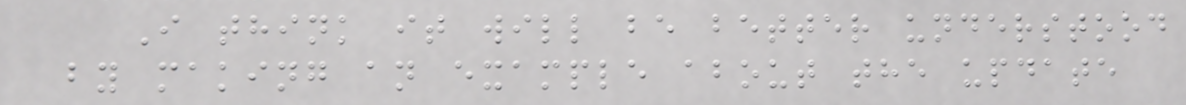I think it will be better understood
by making an example about the update
